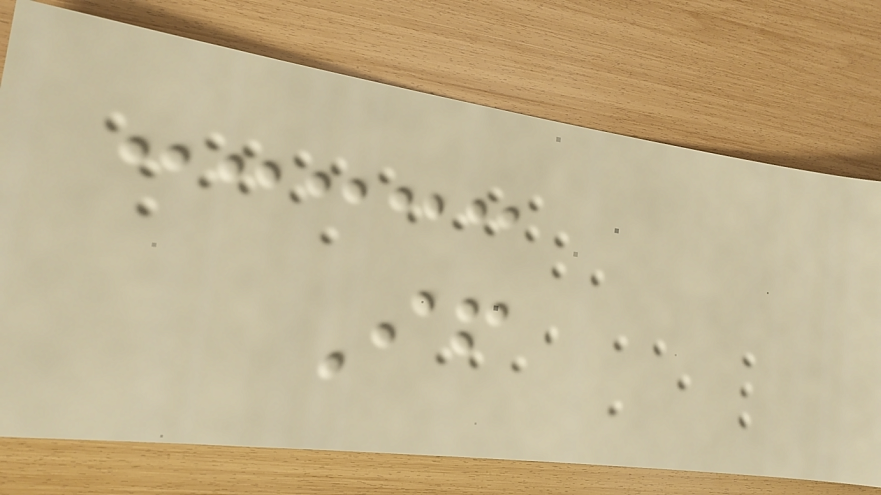If
